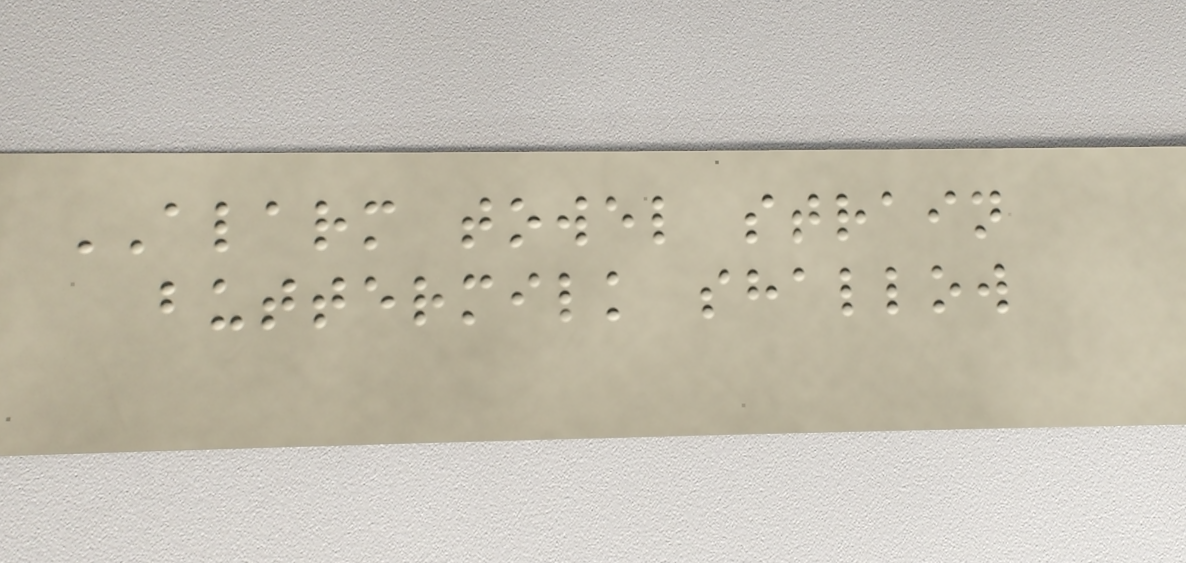ALARM towel strain
buttermilk shallow
